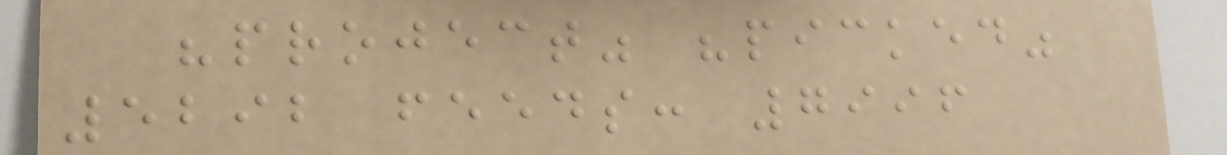"project" "picked"
5292 feeds: 7996
